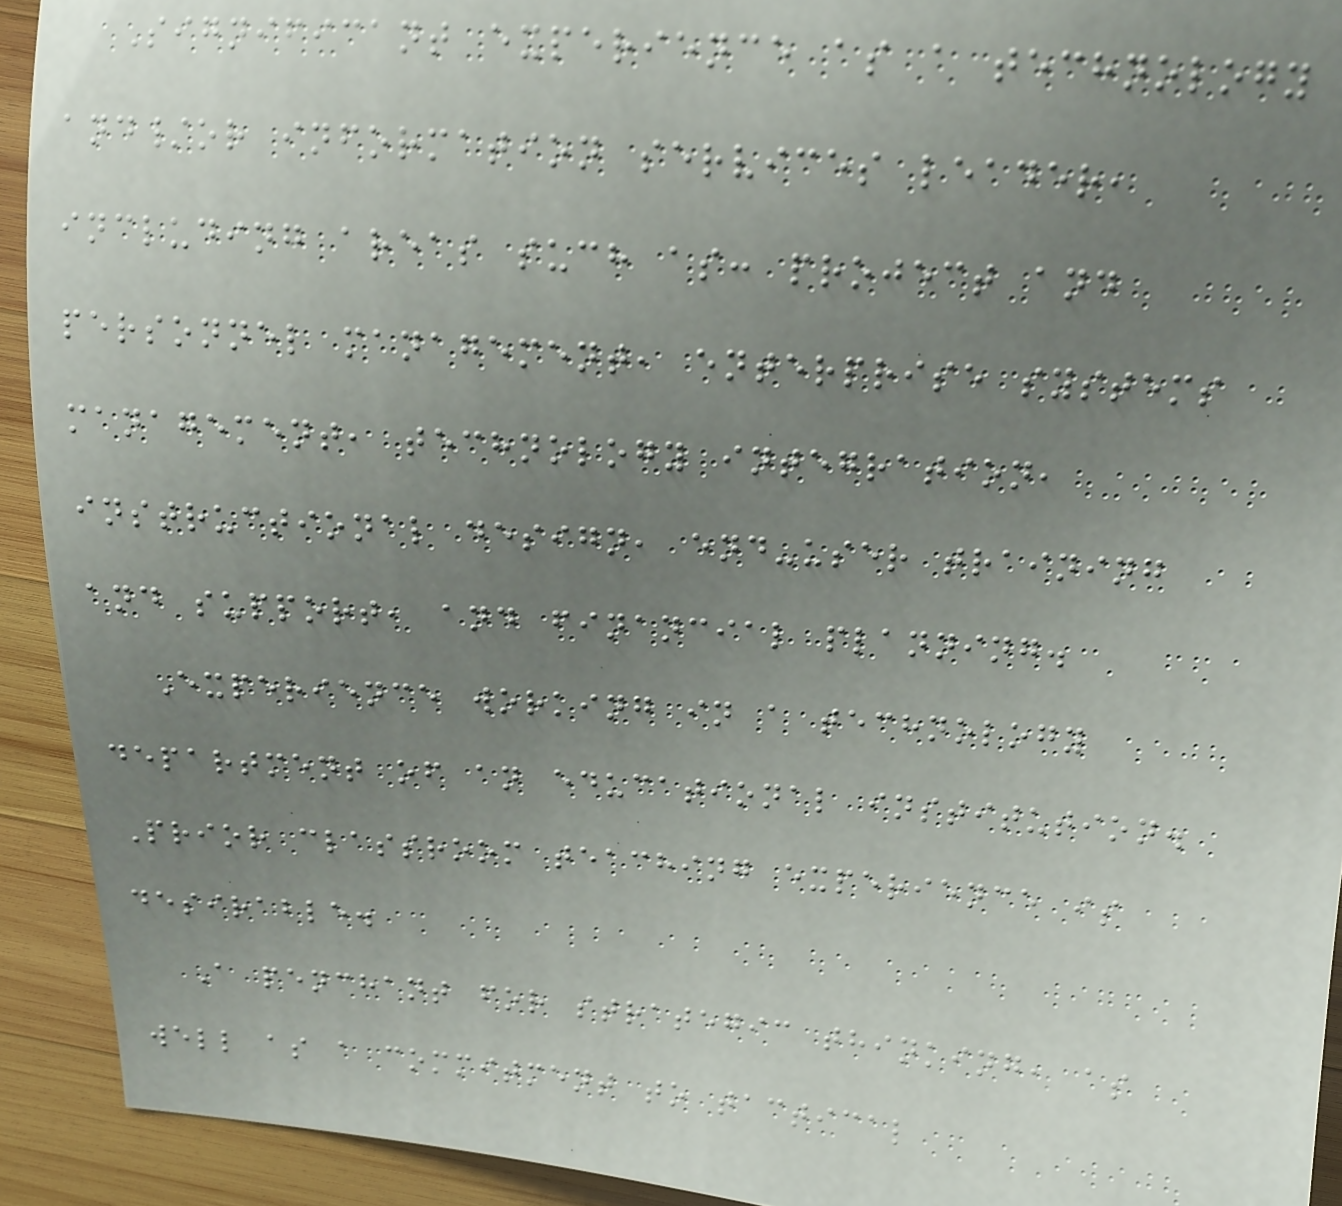Significant experience as a technology
and/or information services leader,
including areas such as: project and
personnel management, enterprise systems
management, technology integration,
instructional design, end-user training
and support, and financial planning.
Experience working in a technology
department of an educational institution.
Prior classroom teaching experience is
desirable.
A penchant for strategic thinking, as
well as a commitment to tactical
